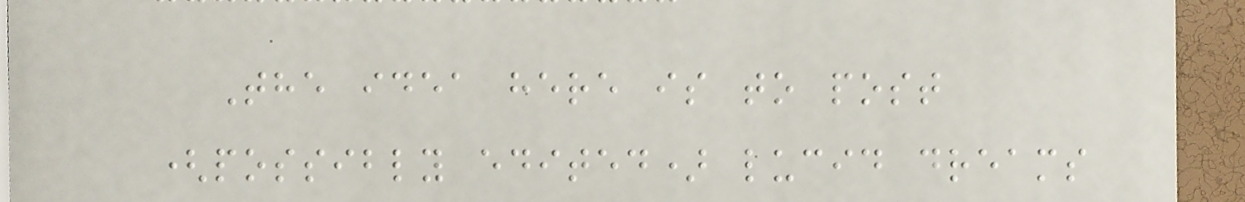The idea here is to post
(possibly edited) lucid dreams
